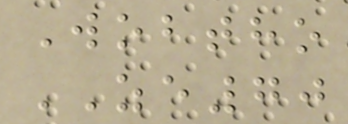Wobtho
ZE70
